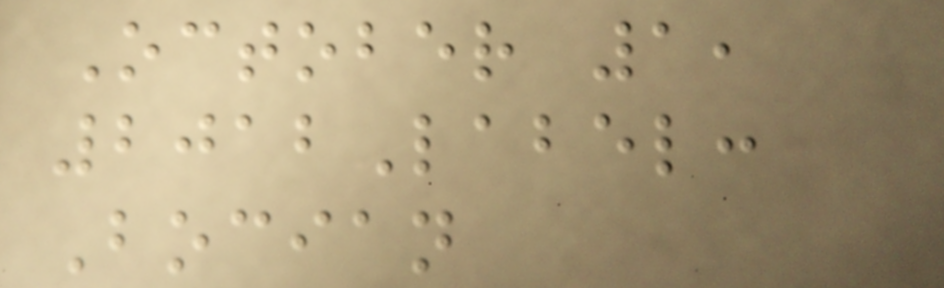October 1,
2012Label:
Bocian
